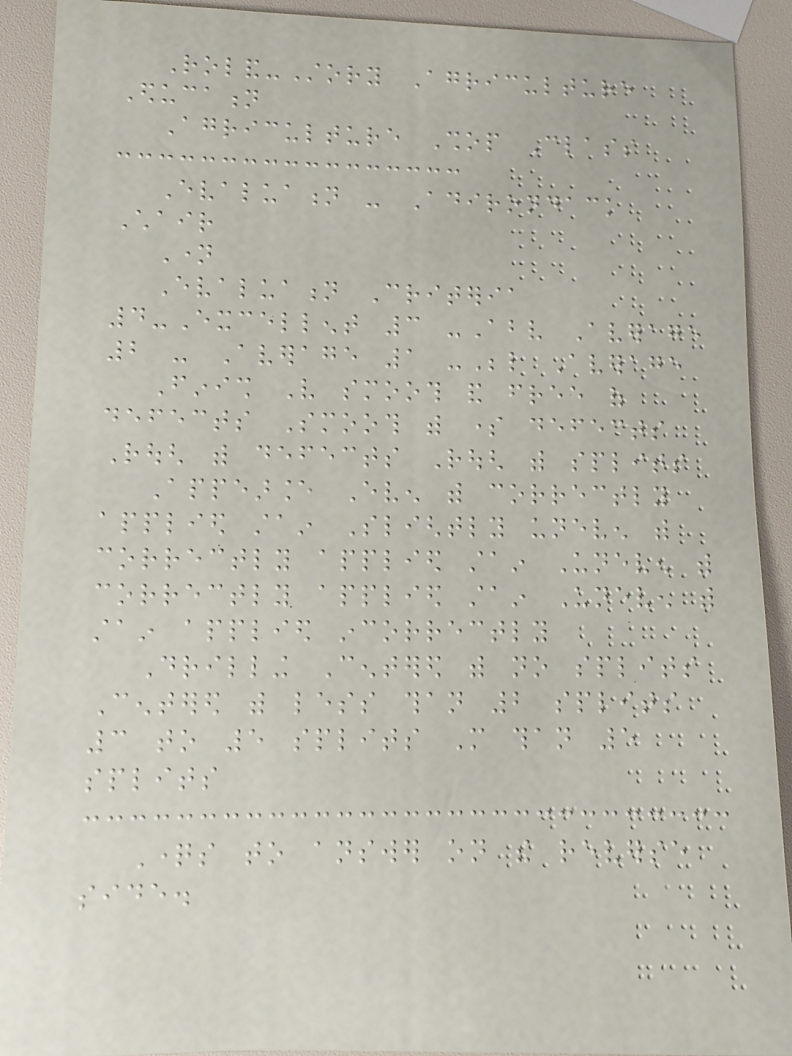Roland-Story Agriculture
Education
Agriculture Shop Class
Evaluation - Adirondack
Chair
Name
Evaluation Criteria
4-Excellent 3 -Above Average
2 - Average 1 -Below Average
Finish Very smooth and free of
defects Smooth with some defects
Rough with defects Rough with splits
Appearance Even with correctly
applied stain Slightly uneven with
correctly applied stain Uneven with
correctly applied stain Uneven with
stain applied incorrectly
Drilling Centered with no splits
Centered with less than 2 splits
3 to 5 splits More than 5
splits
Questions to answer on the reverse
side.
